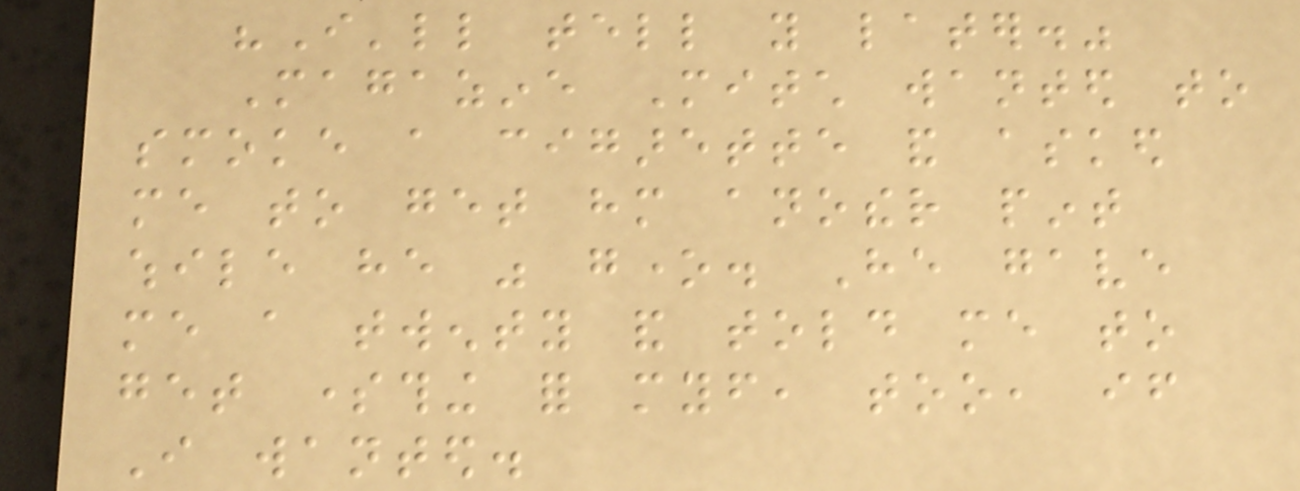"I'll tell you later."
Magazine Mitch wanted to
smoke a cigarette and asked
me to get him another pint
while he was gone. He gave
me a twenty and told me to
get something for myself, too, if
I wanted.
